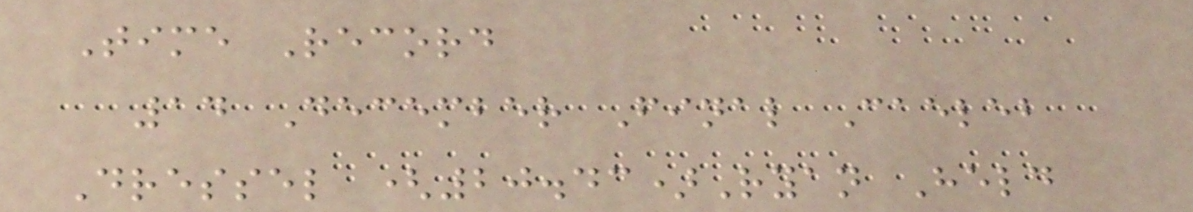Time Record
14 December Final Caeleb
Dressel (20.43)Ryan Held
